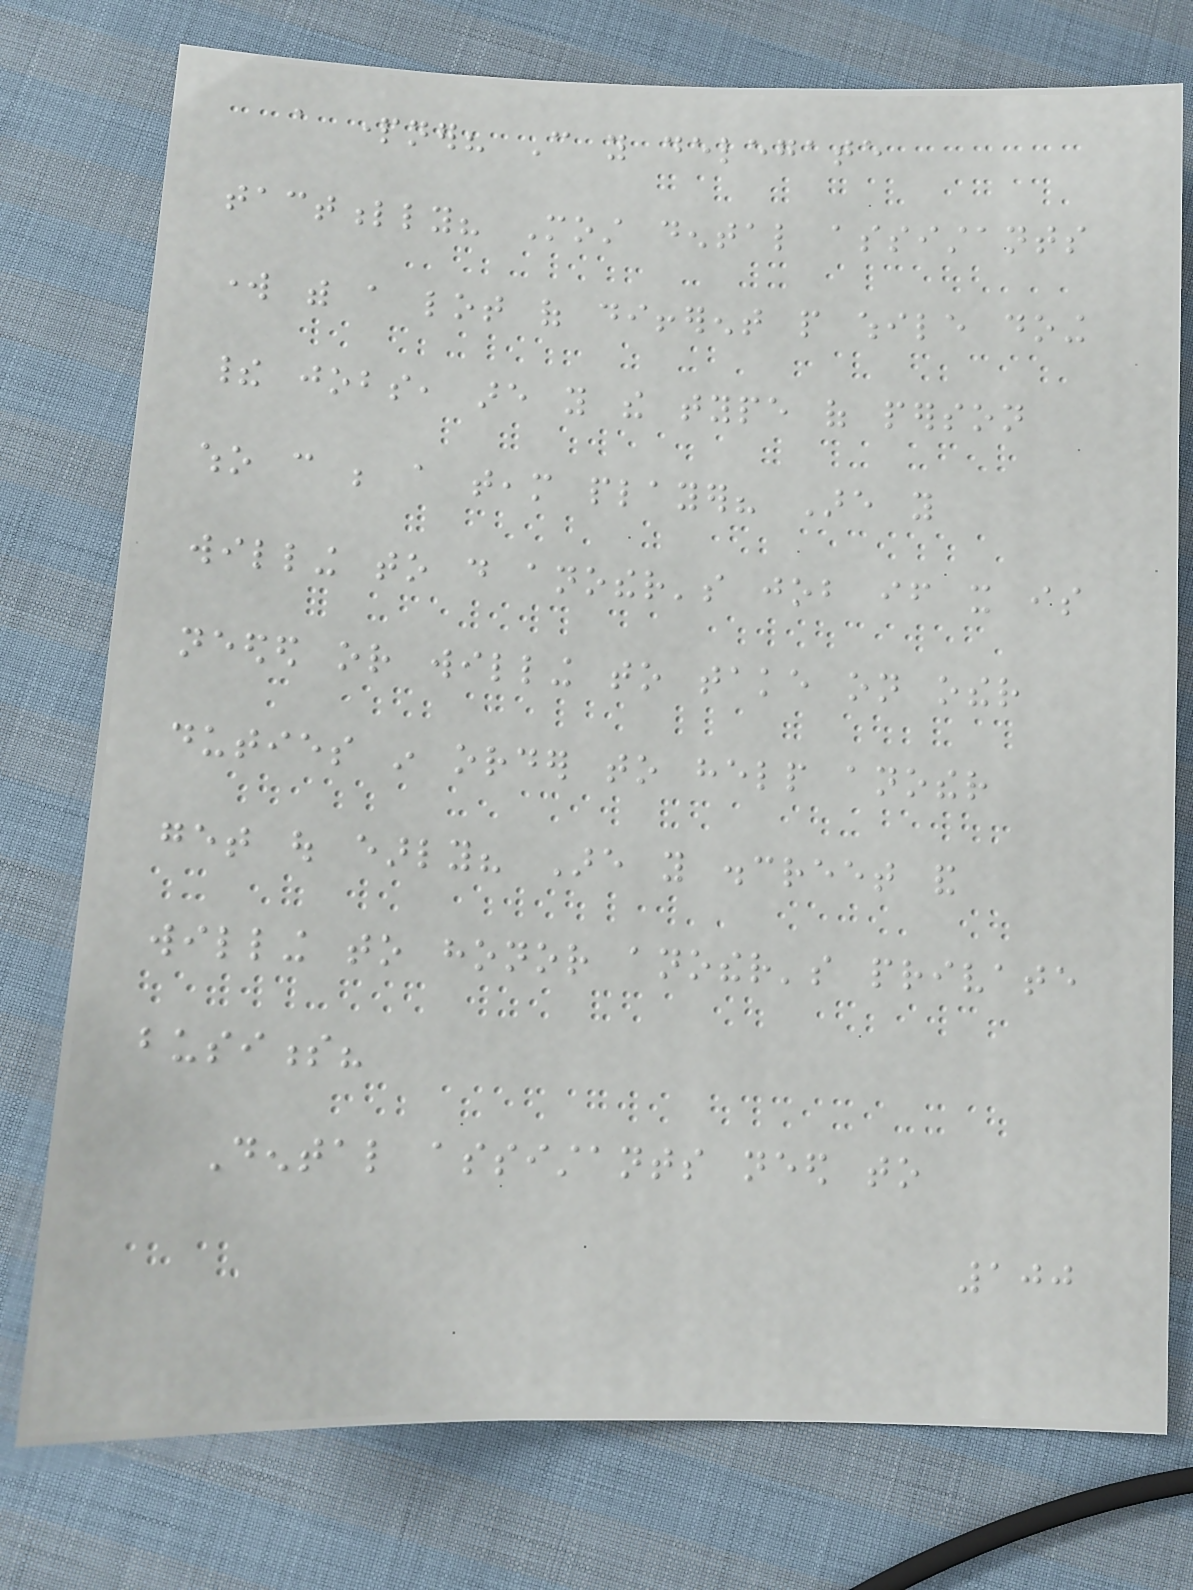a partner? Can you delegate
tactfully? Most dental assistants
work with a lot of different people while doing
their jobs, are you the type of person
who can be a team player? Are you
willing to do another's job if it is
needed or willing to take on other
duties in order to help another
get out early? Are you discreet and
willing to honor another's private
business?
Dental assistants need to
100
